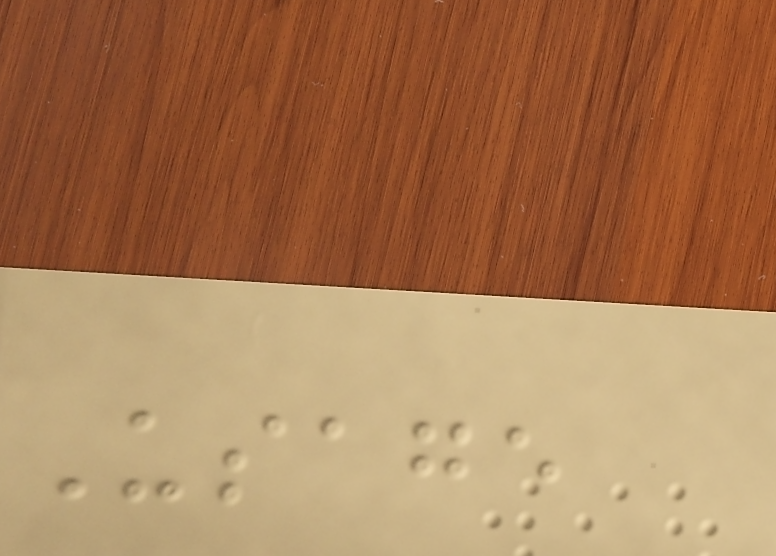Usage
